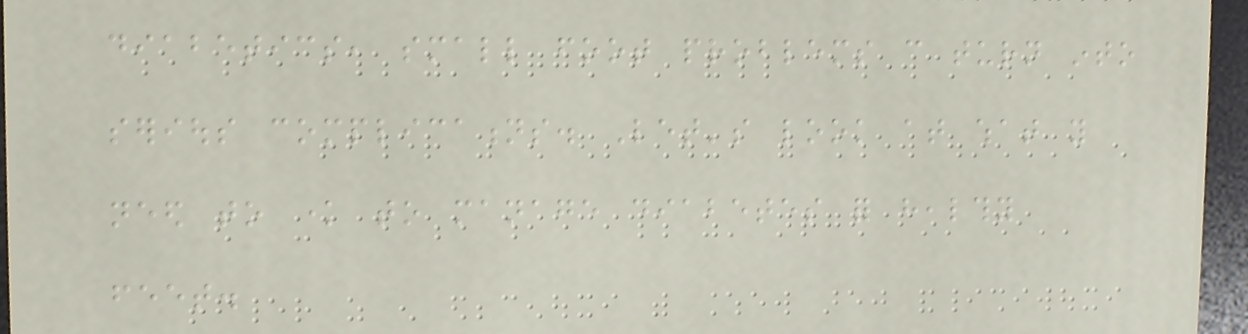diabetics, small foot problems can turn into
serious complications. Let's look at what you
need to know to manage diabetes for healthy
feet.
